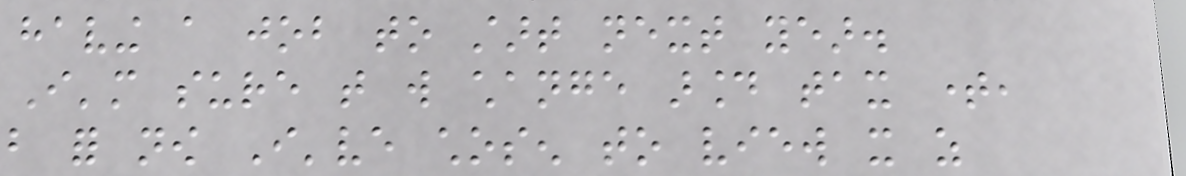having a job to start next year.
I'm sure that will change around tax time,
but for now I've chosen to view it as
